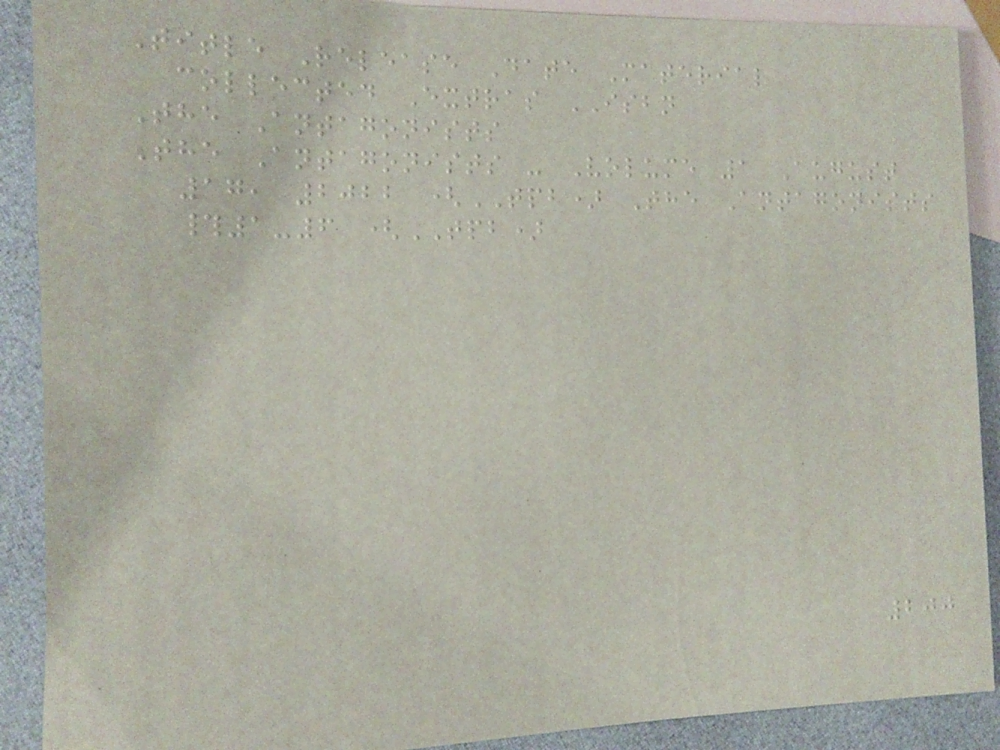Title Release Date Material
collected Extras ISBN
The Antagonists
The Antagonists - Volume 1 August
17, 2022 (TPB) The Antagonists
#1-6 (TPB)
200
